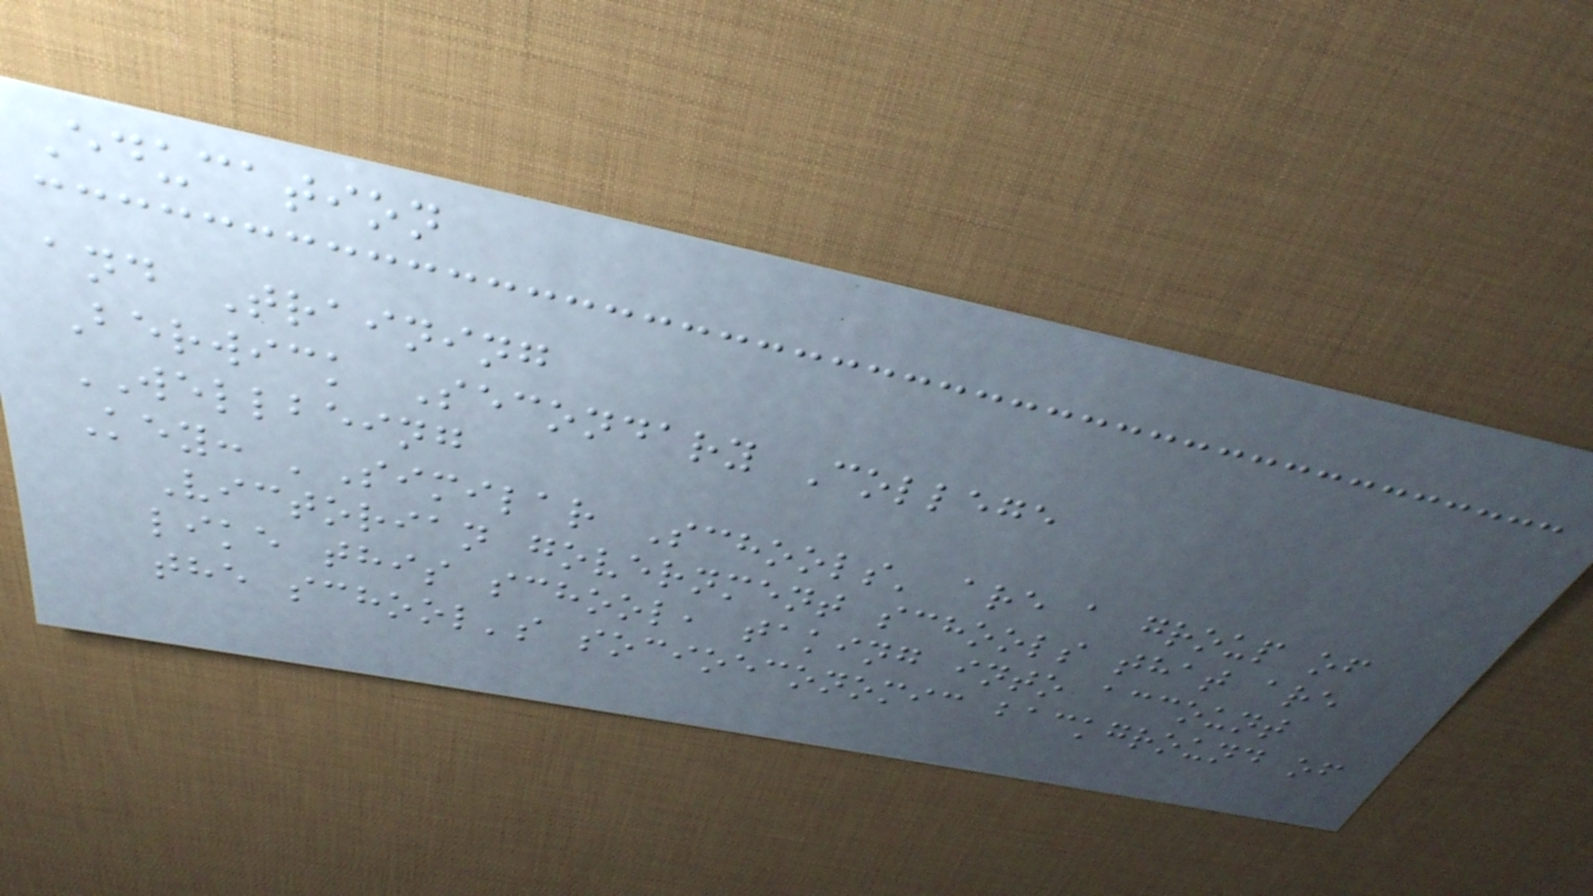Education
and Training
Berwick Secondary College
WELLBEING
Key: 'Similar Schools' are a group of
Victorian government schools that are
like this school, taking into account
the school's socioeconomic background of
